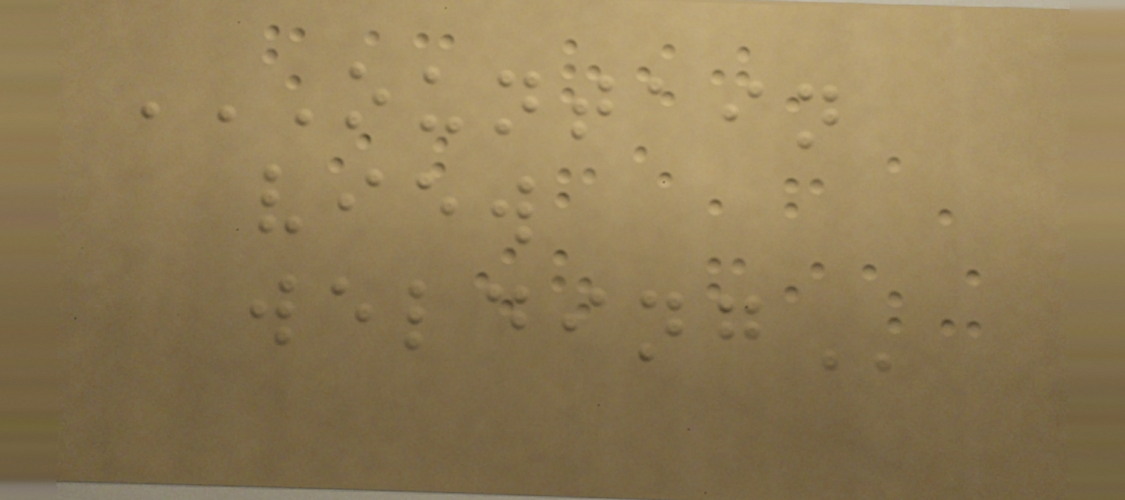OUNTAIN
VIEW
WELDING
